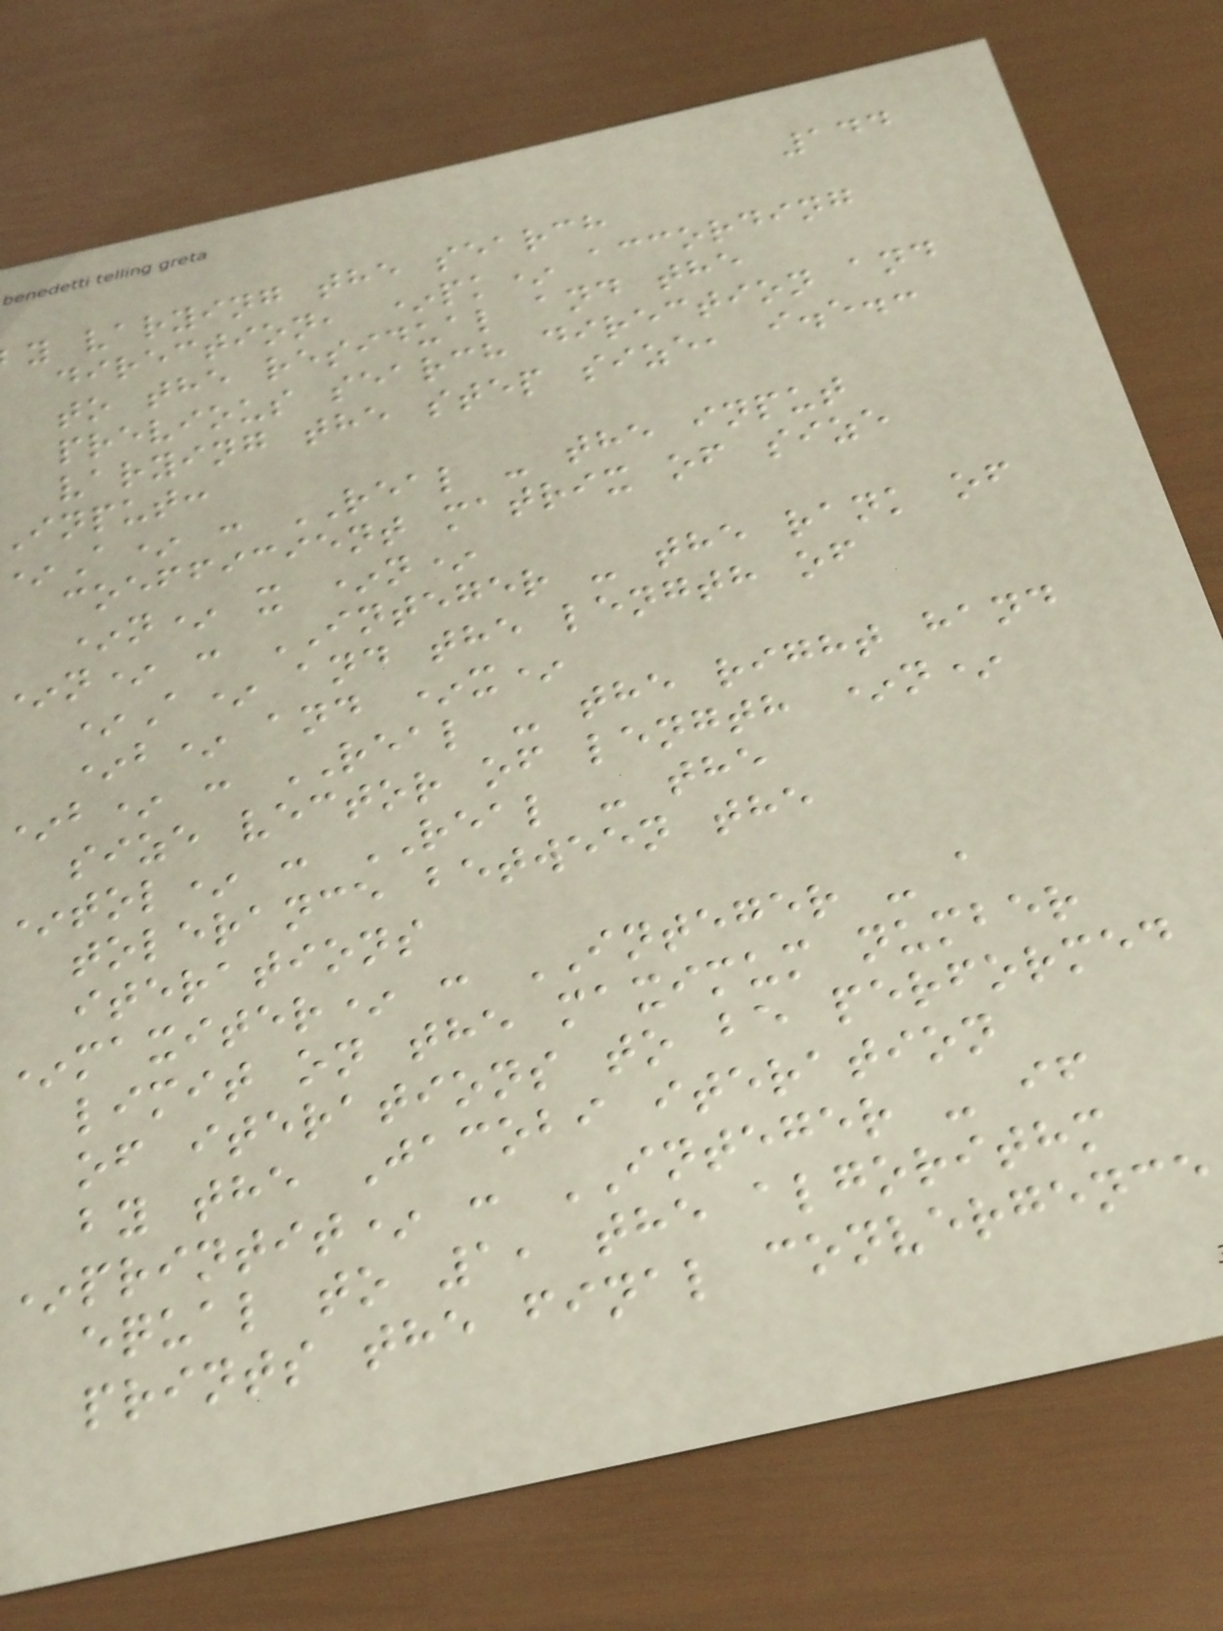144
y varying the search
direction, *pk* according
to the residual and the
previous search direction and
varying the step size, i.e.:
input:
A* : REAL - the input
coefficient matrix of size
*n* x *n*
n* : INTEGER - the rank of
*A* and the length of
*b* and *x*
*b* : REAL - the right hand
size vector of length *n*
*tol* : REAL - the
tolerance between the
iterations
*maxiter* : INTEGER - a
limit on the maximum number
of iterations to be performed
by the Jacobi iteration
*printit* : INTEGER - if
equal to 1, the algorithm
prints the final convergence
